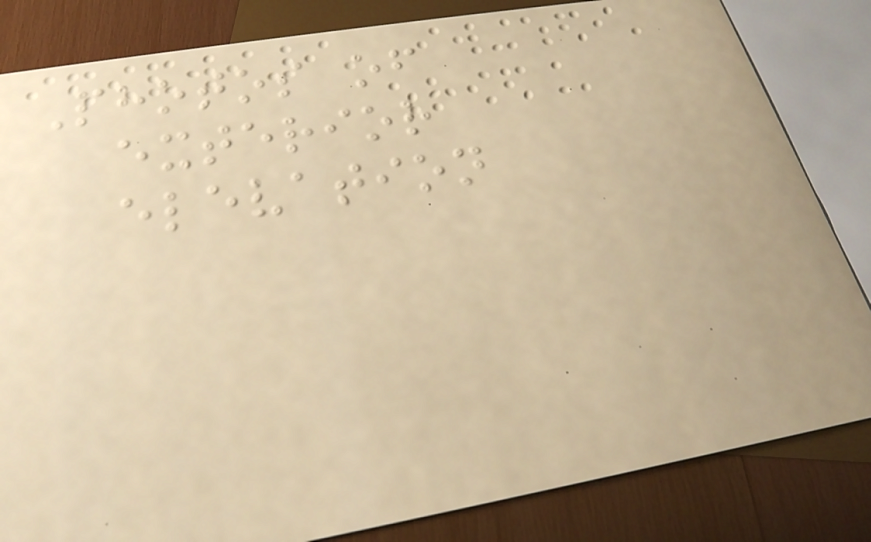Photos of
exterior
elevation
